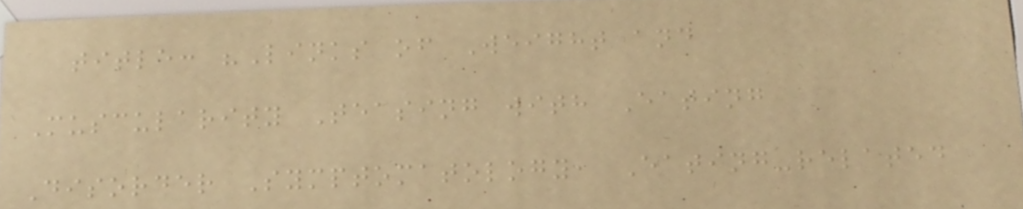title: "Links of Weight and
Muscularity Teasing with Eating
Disorder Symptomatology, Eating-related
